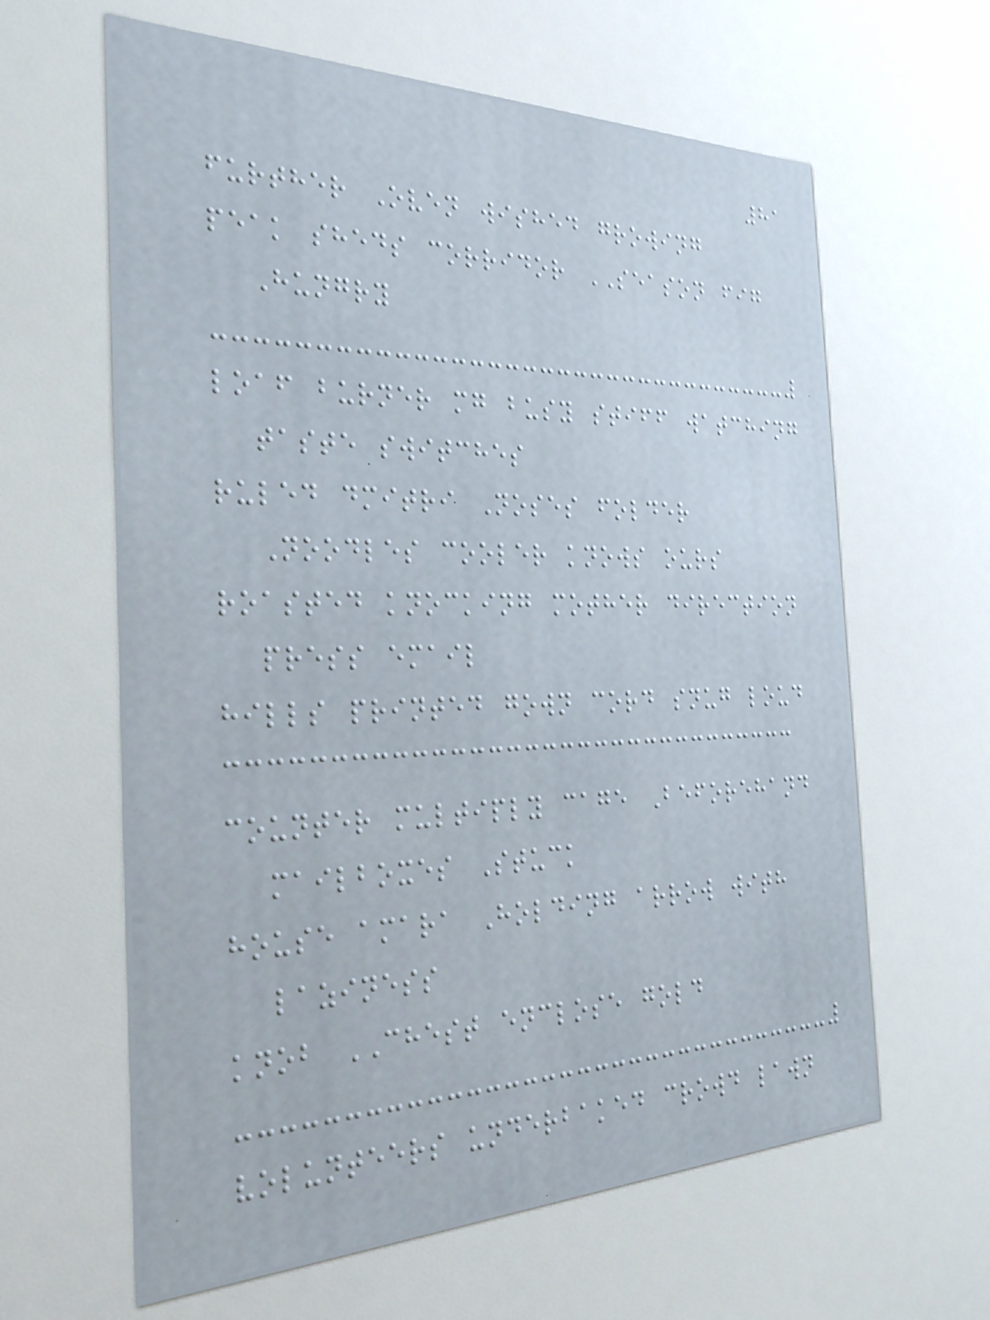81
further Oven wished growing
peak sheds corridor SEASON fig
Hungry
loaf burner mg busy stiff watching
taste switches
ruled dmitri Noses folder
Noodles cooler knows ours
roasted knocking mother direction
press email
hills printed gown cord snug loud
counter multiply cage Beforehand
mailboxes Stuck
house amara Holding arrow with
laziness
knob CHEST enclose gold
volunteers underbaked crowd lawn
